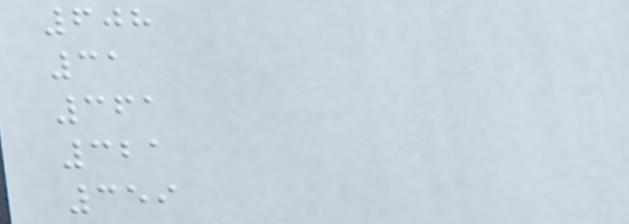608
31
361
321
359
